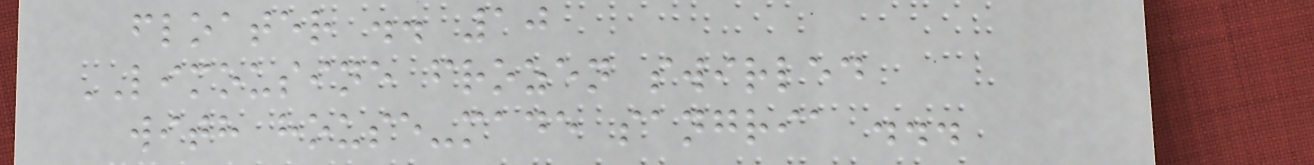floater .. 10
LIMOUSINE frozen swirled
with house-made sangria ...
